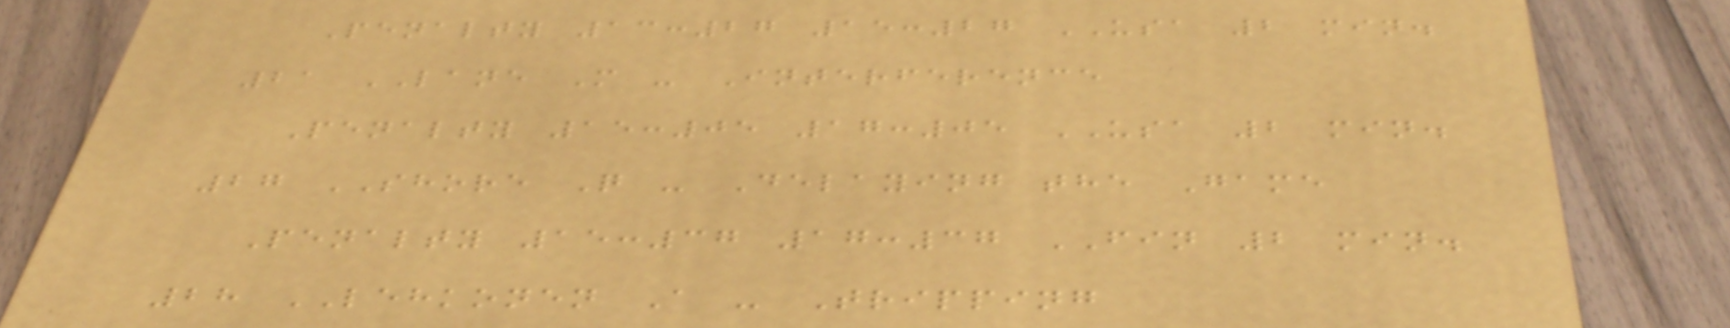Penalty 13:27 15:27 USA 2 min.
21 LANE M - Interference
Penalty 15:05 17:05 USA 2 min.
27 SHORE Q - Delaying the Game
Penalty 15:37 17:37 FIN 2 min.
28 LEHKONEN A - Tripping
